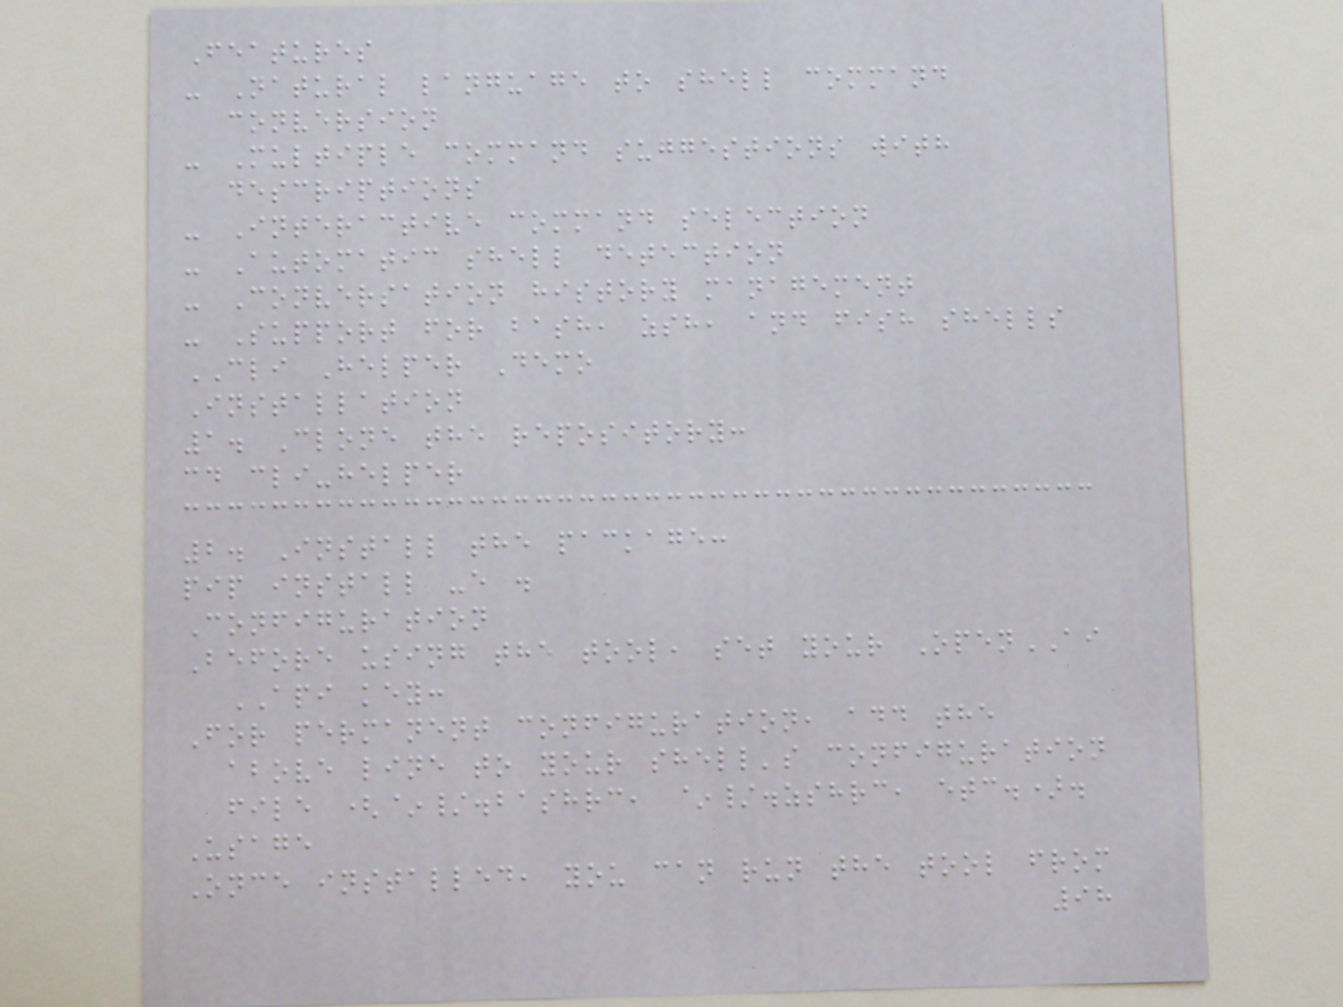Features
- Natural language to shell command
conversion
- Multiple command suggestions with
descriptions
- Interactive command selection
- Automatic shell detection
- Conversation history management
- Support for bash, zsh, and fish shells
CLI Helper Demo
Installation
1. Clone the repository:
cd cli-helper
2. Install the package:
pip install -e .
Configuration
Before using the tool, set your OpenAI
API key:
For permanent configuration, add the
above line to your shell's configuration
file (~/.bashrc, ~/.zshrc, etc.).
Usage
Once installed, you can run the tool from
98
